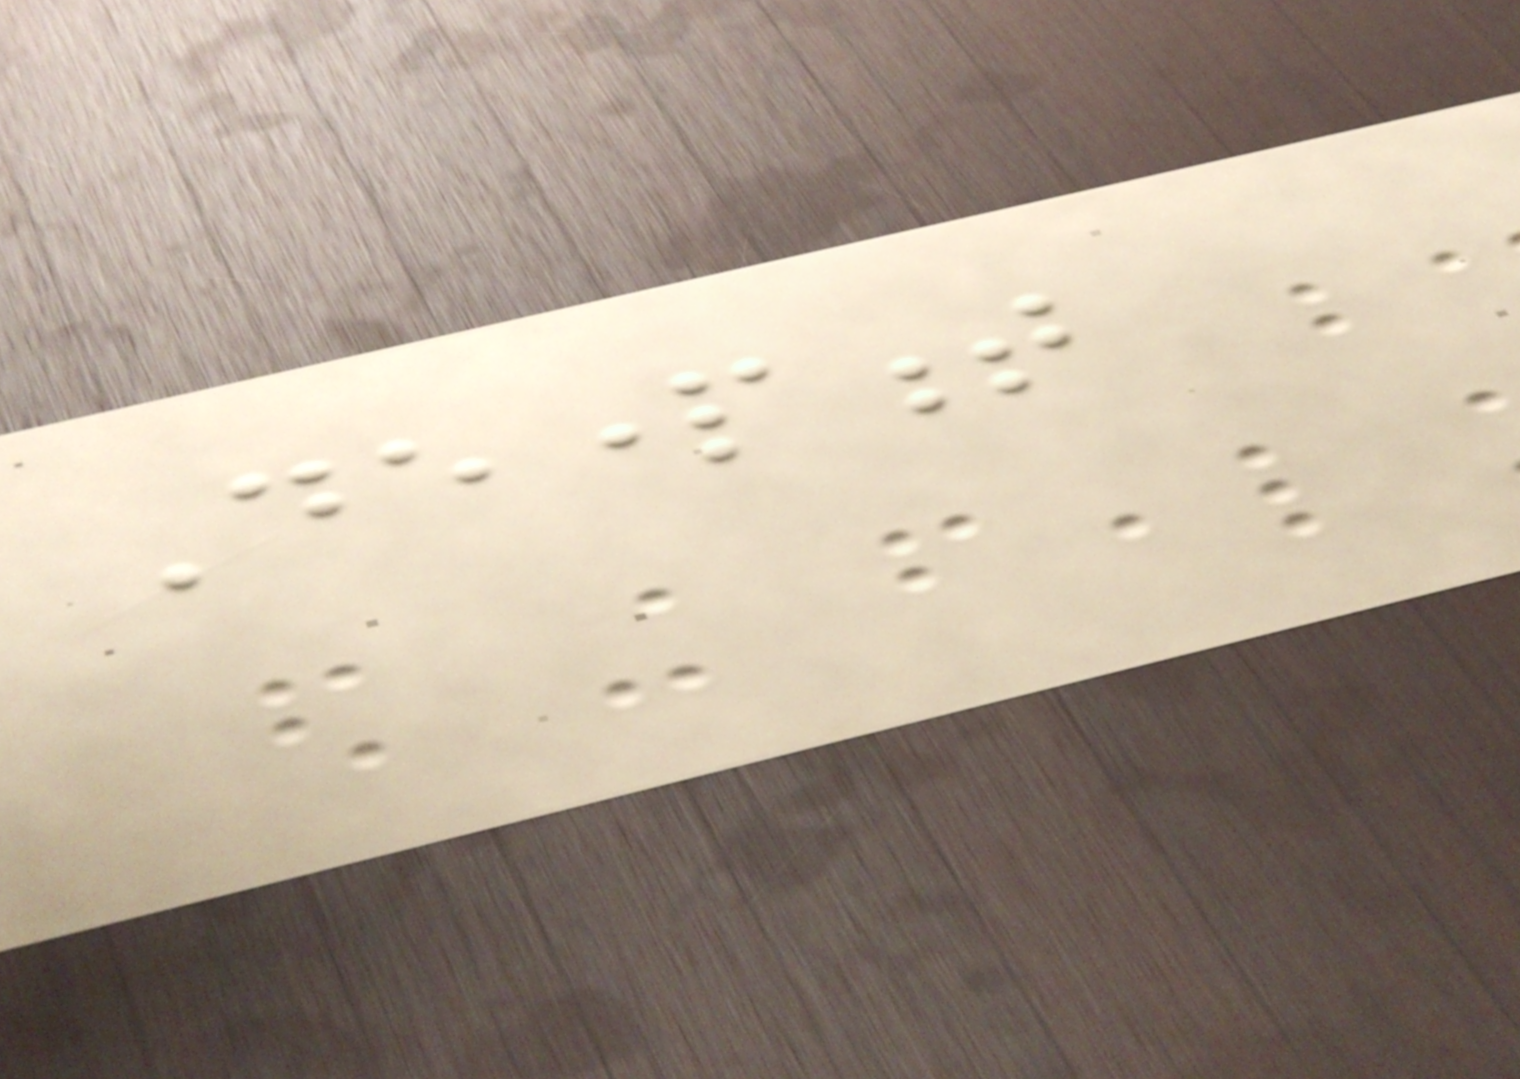Department
